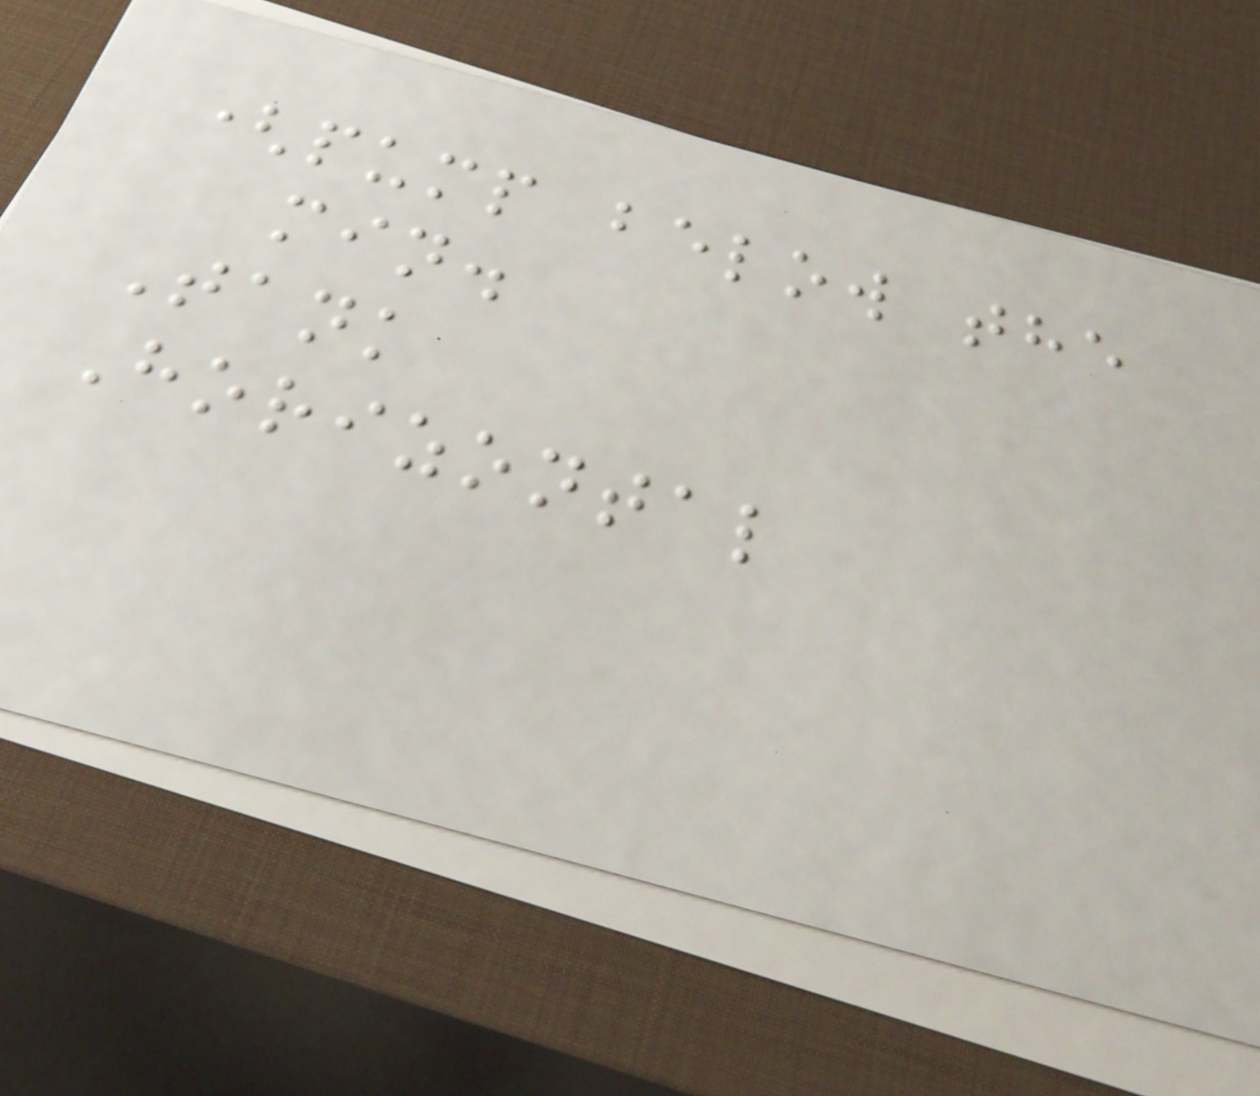(pump below the
min.
Tank
Horizontal
